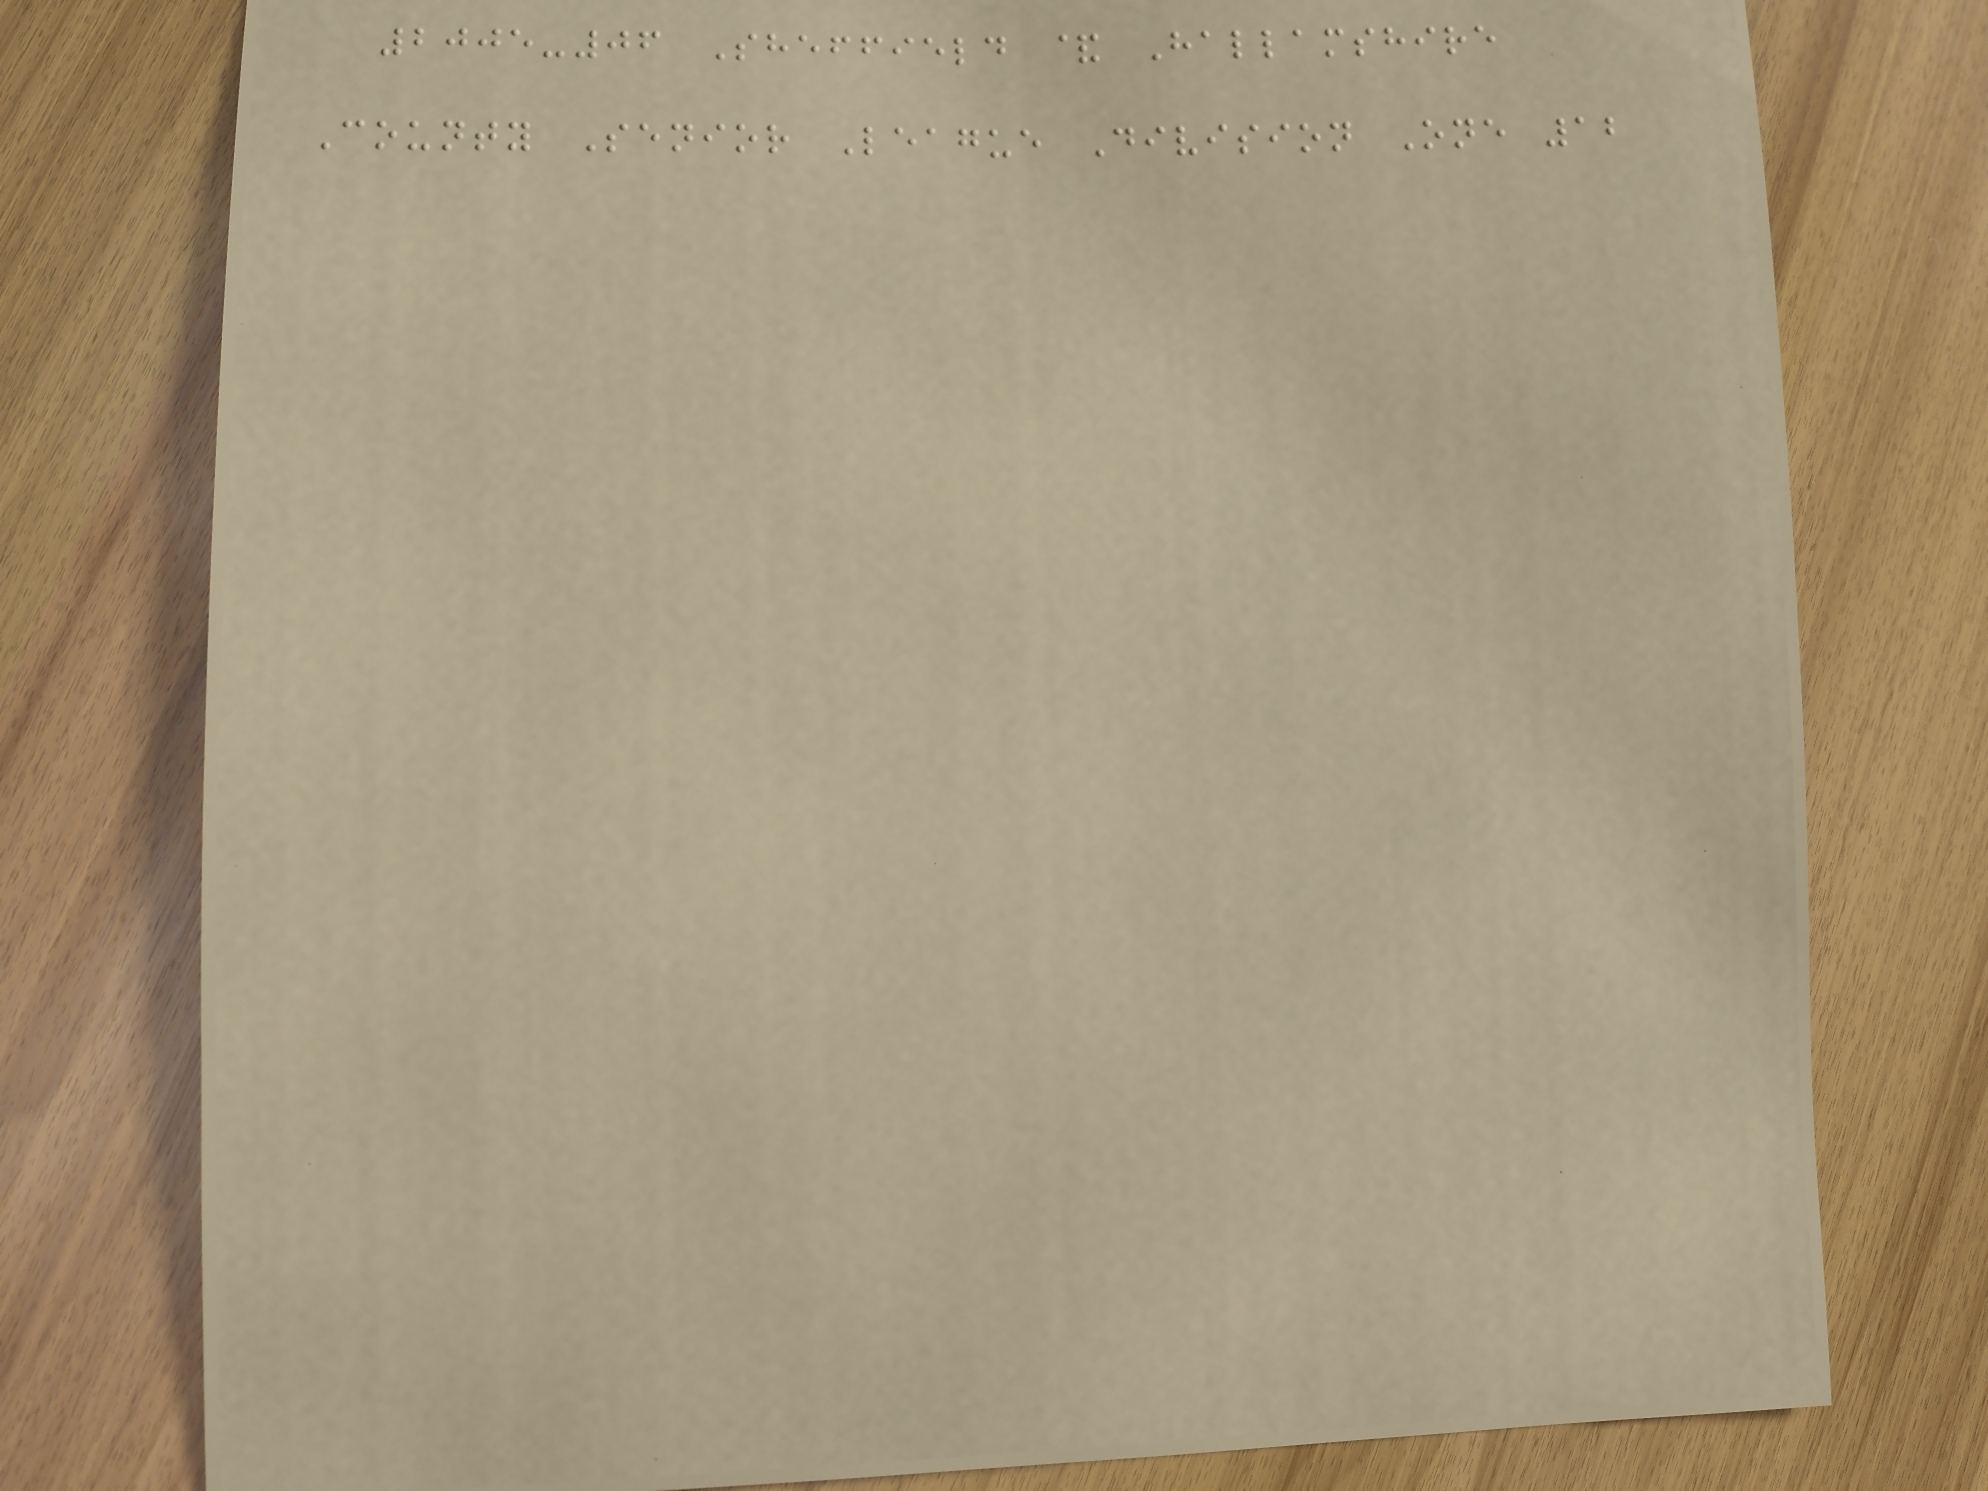2005-06 Sheffield & Hallamshire
County Senior League Division One 12
